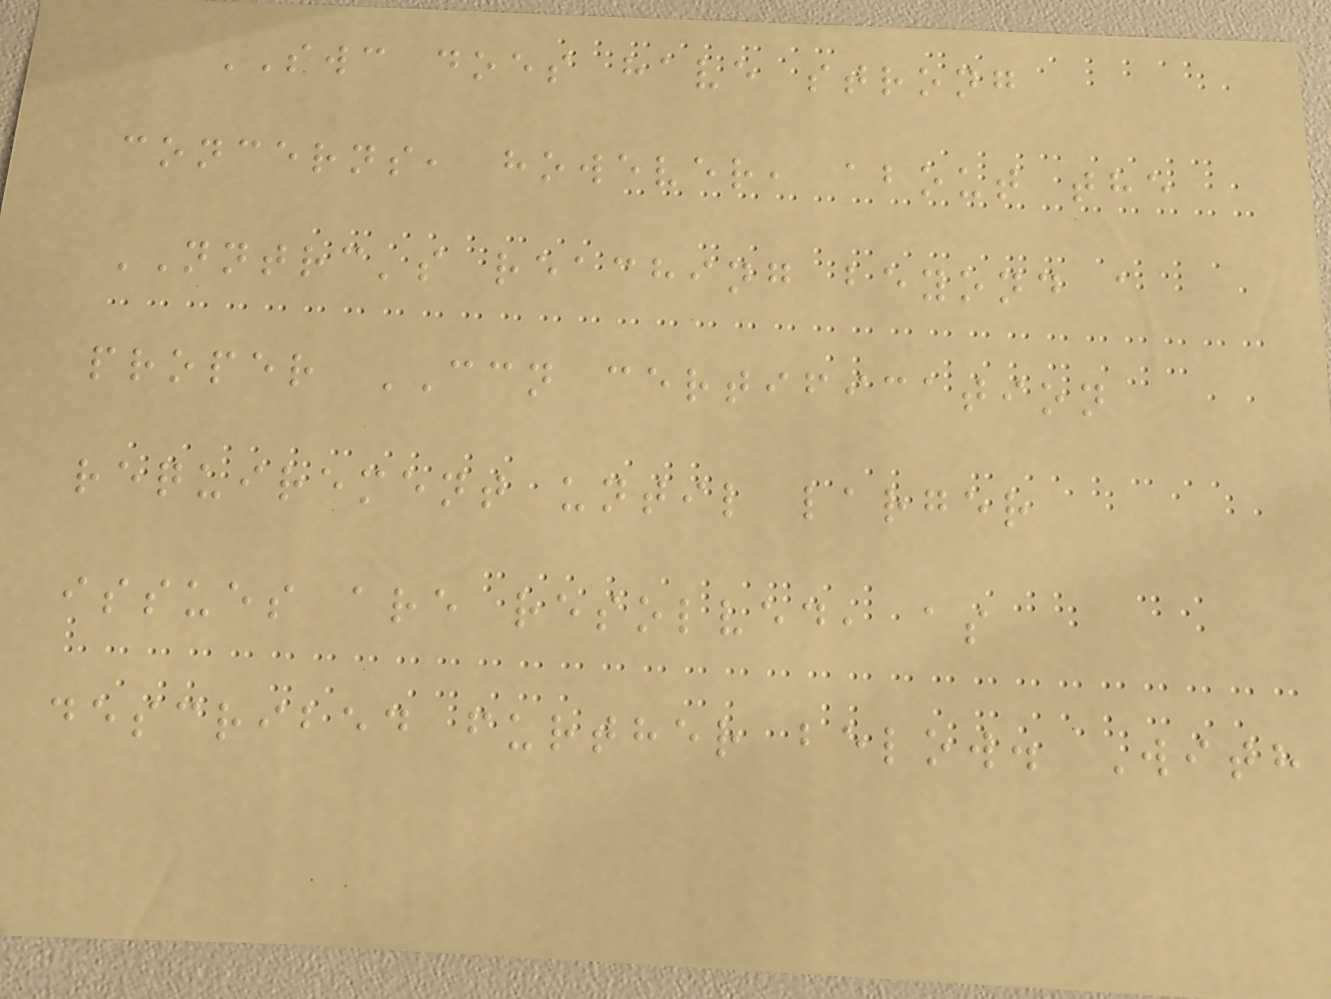SWC does have strong
concerns, however, about the
NNTRC's reaching beyond a
proper CCN certification
requirement until larger
issues are resolved, as
described further below. With
